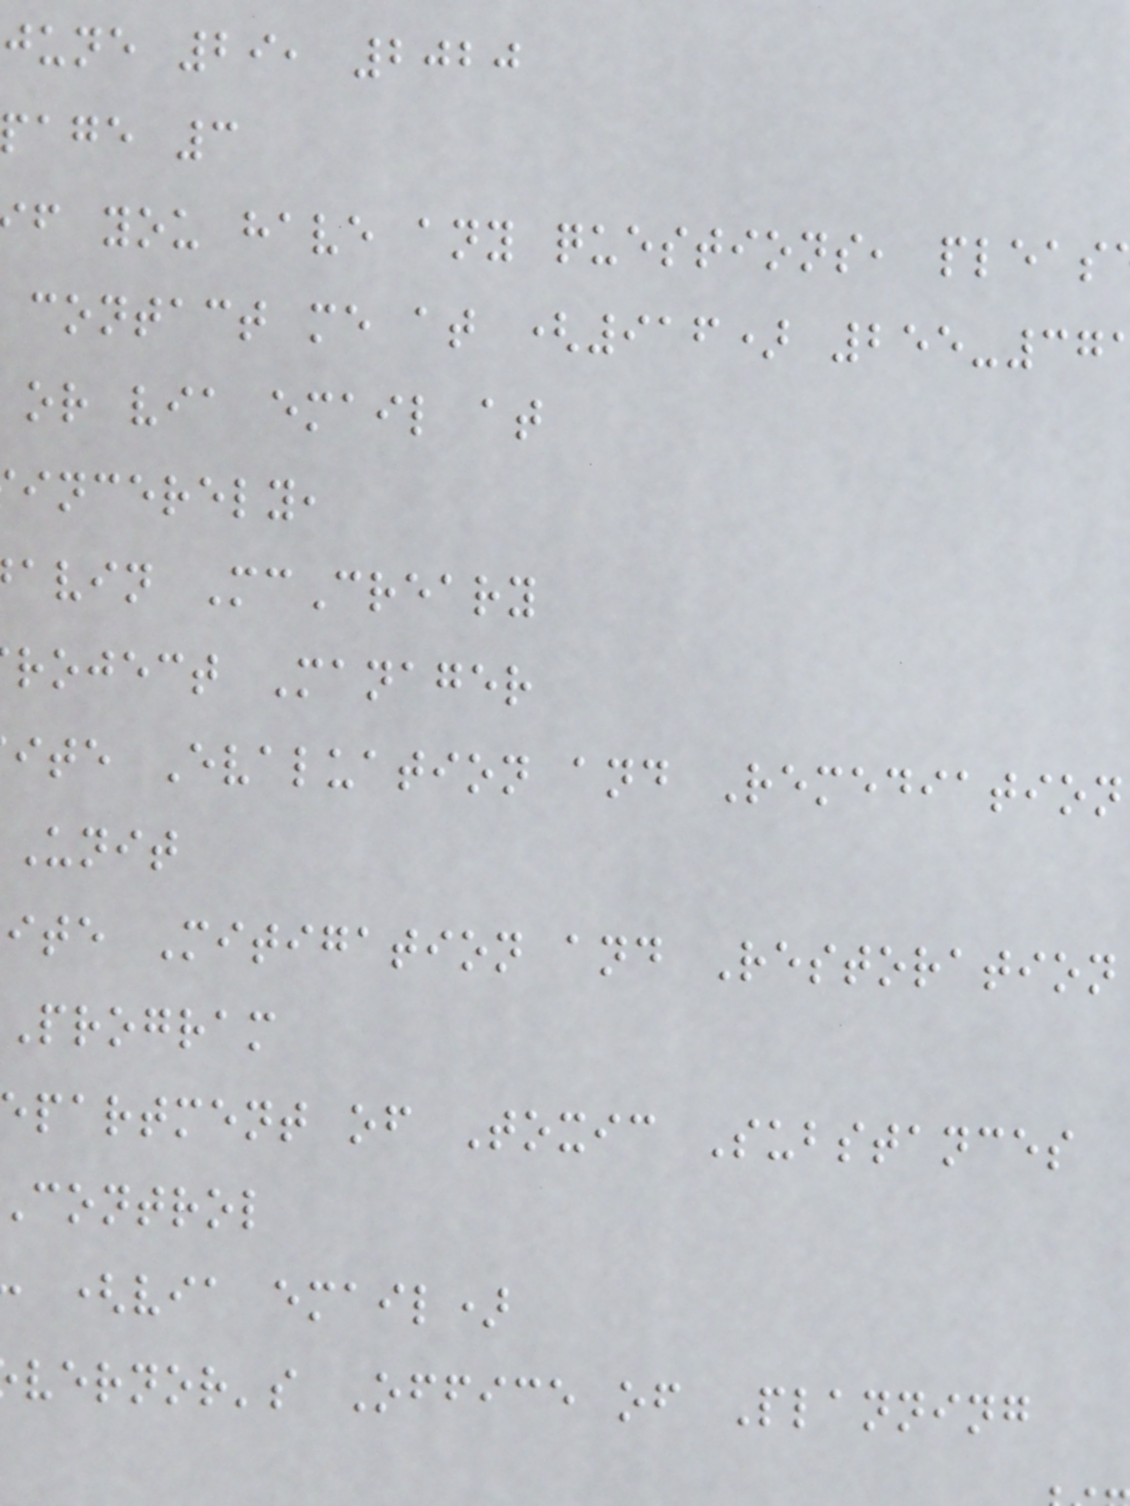june 29, 2020
page 3
f you have any questions, pleas
contact me at (916) 255-37
or via email at
incerely,
avin McCreary
roject Manager
ite Evaluation and Remediation
Unit
ite Mitigation and Restoration
Program
epartment of Toxic Substances
control
(via email)
vernor's Office of Planning
